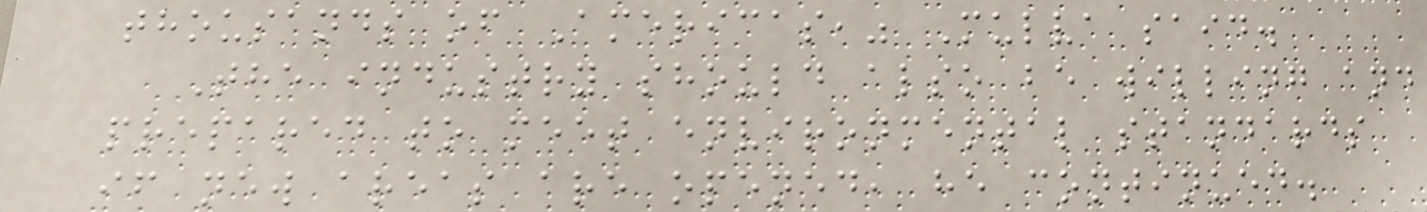thousands of Americas," Mulva said.
The industry should also be willing and
prepared to meet environmental standards
if new areas are opened, he continued.
